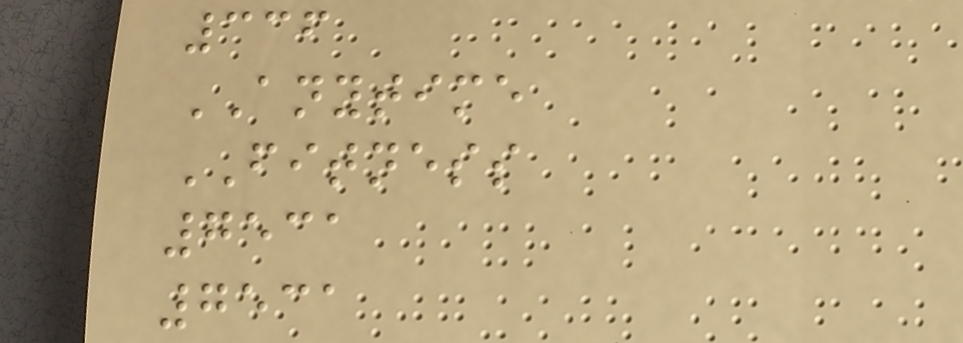336
ANYTIME
FITNESS
7531
7531
